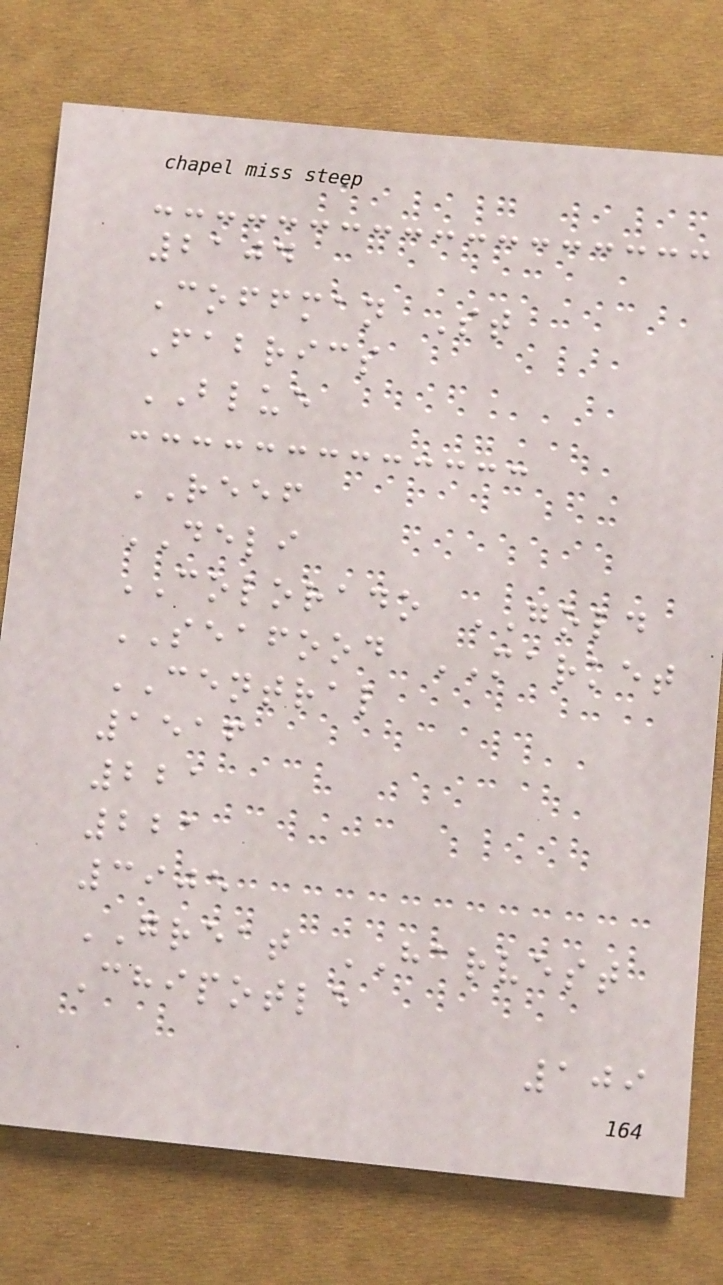2104
Coffman St
Fabrics
BLUE
REEF
DELI
COLORADO GOLD
SEAFOOD MARKET
CENTRAL
1516
221
221
3905
GREAT HARVEST
Chipotle
109
